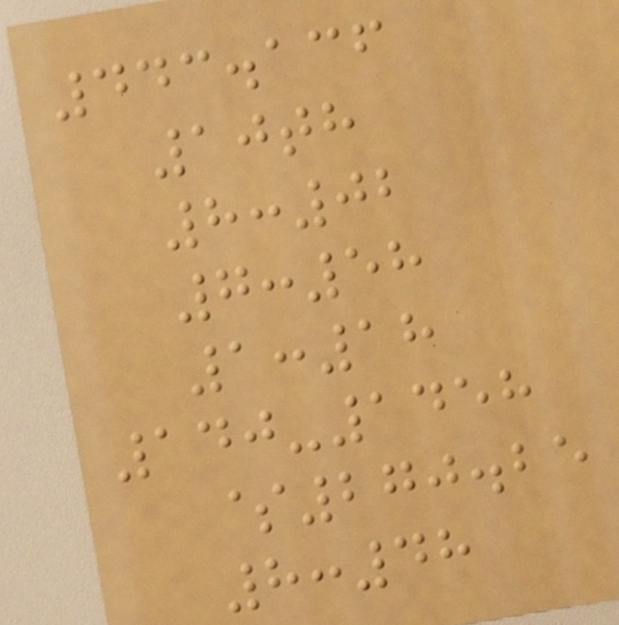443.136
10th
8:02
7:58
1:18
140-1458
$270.25
8:48
